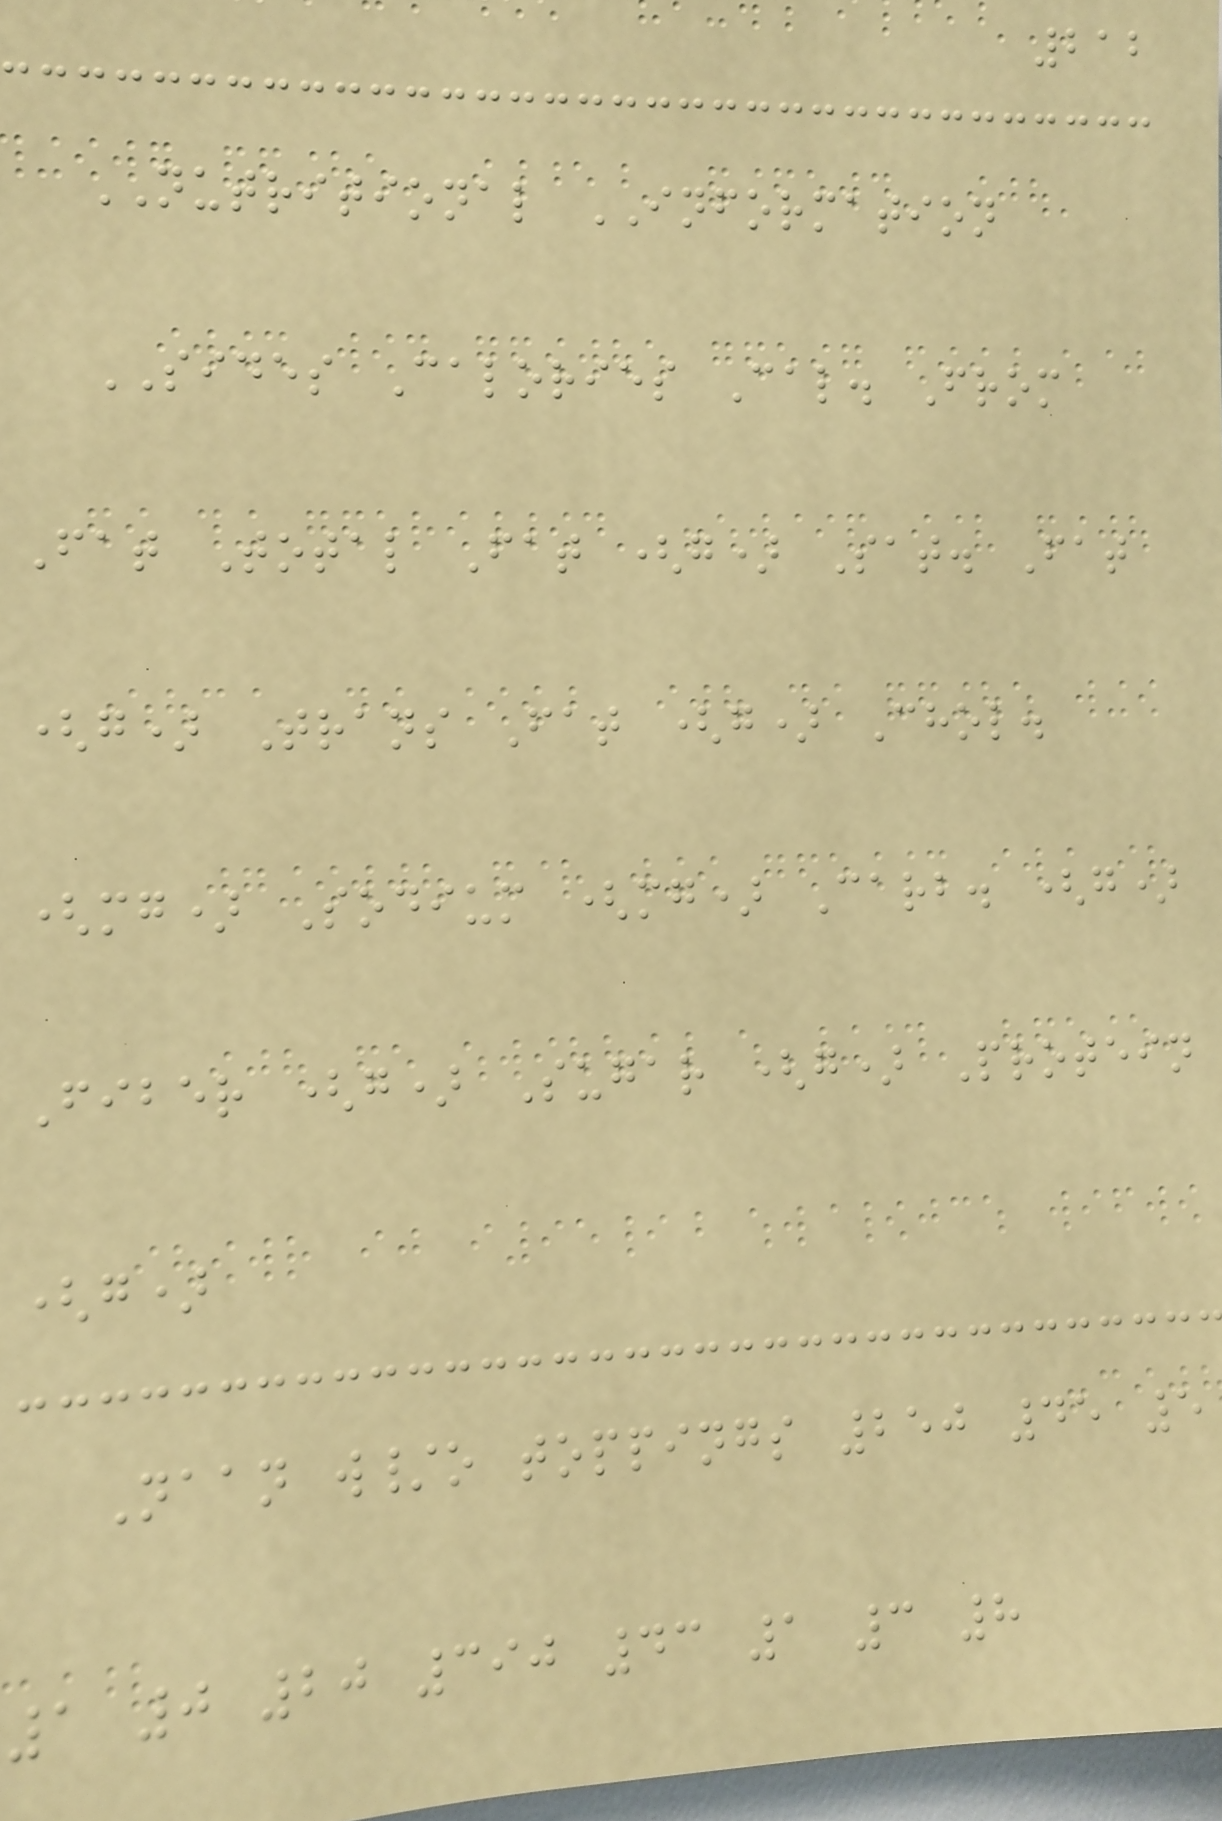212
NUTRITIONAL INFORMATION
SIDES Calories Cal. From
Fat Total Fat (g) Sat. Fat
(g) Trans Fat (g) Chol.
(mg) Sodium (mg) Carb. (g)
Fiber (g) Sugar (g) Protein
(g)
Naan w/o toppings 250 45 5
1 0 20 390 43 1 3 8
